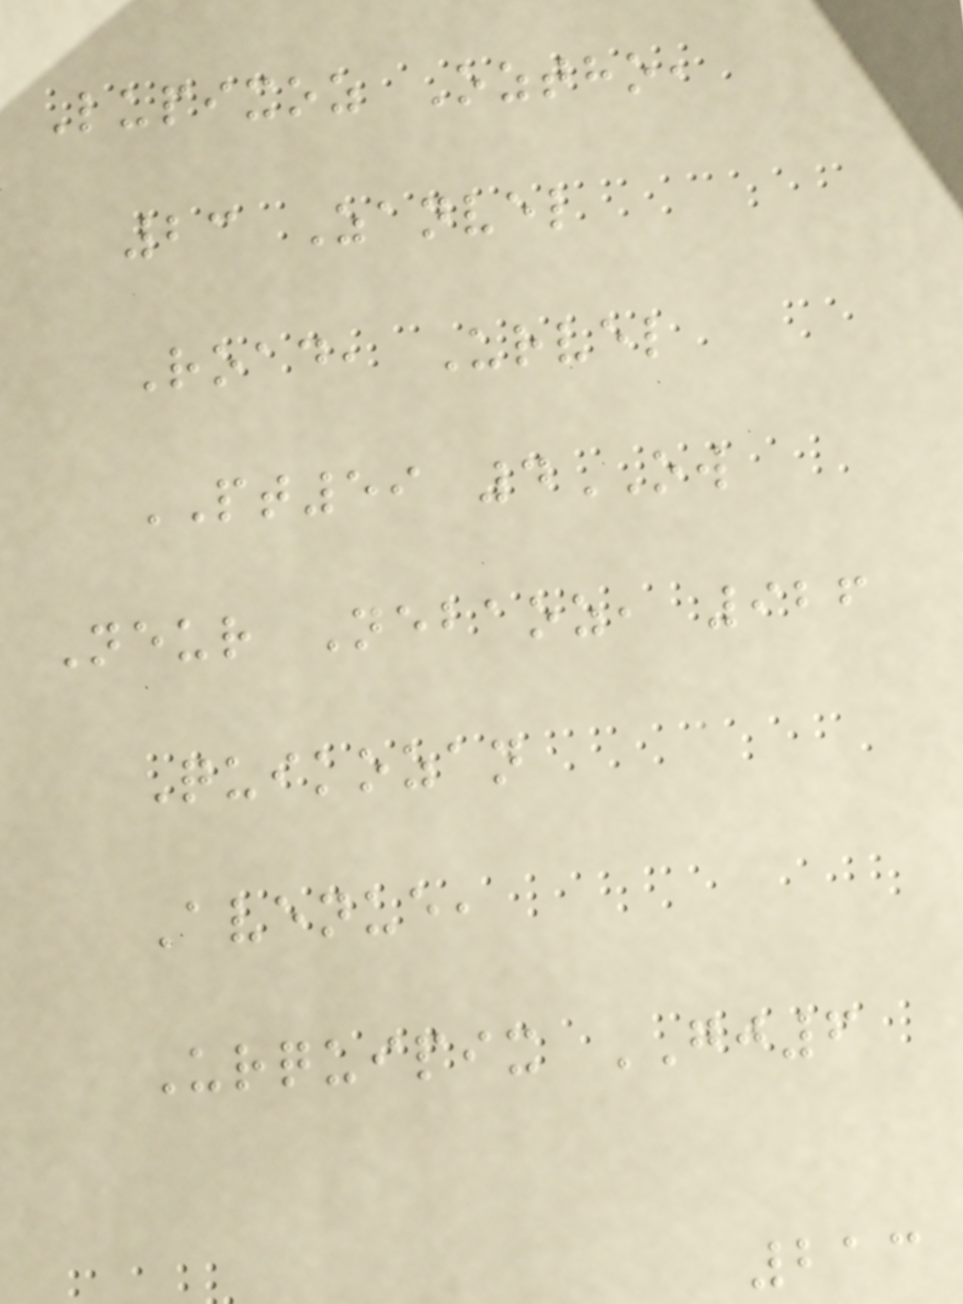Lupixoz Oztho,
23 Zanvel
Road, Urvel
PT59 4OW
Neur Nebaoz, 926
Quikozan
Avenue,
Urquipix GJ6
213
